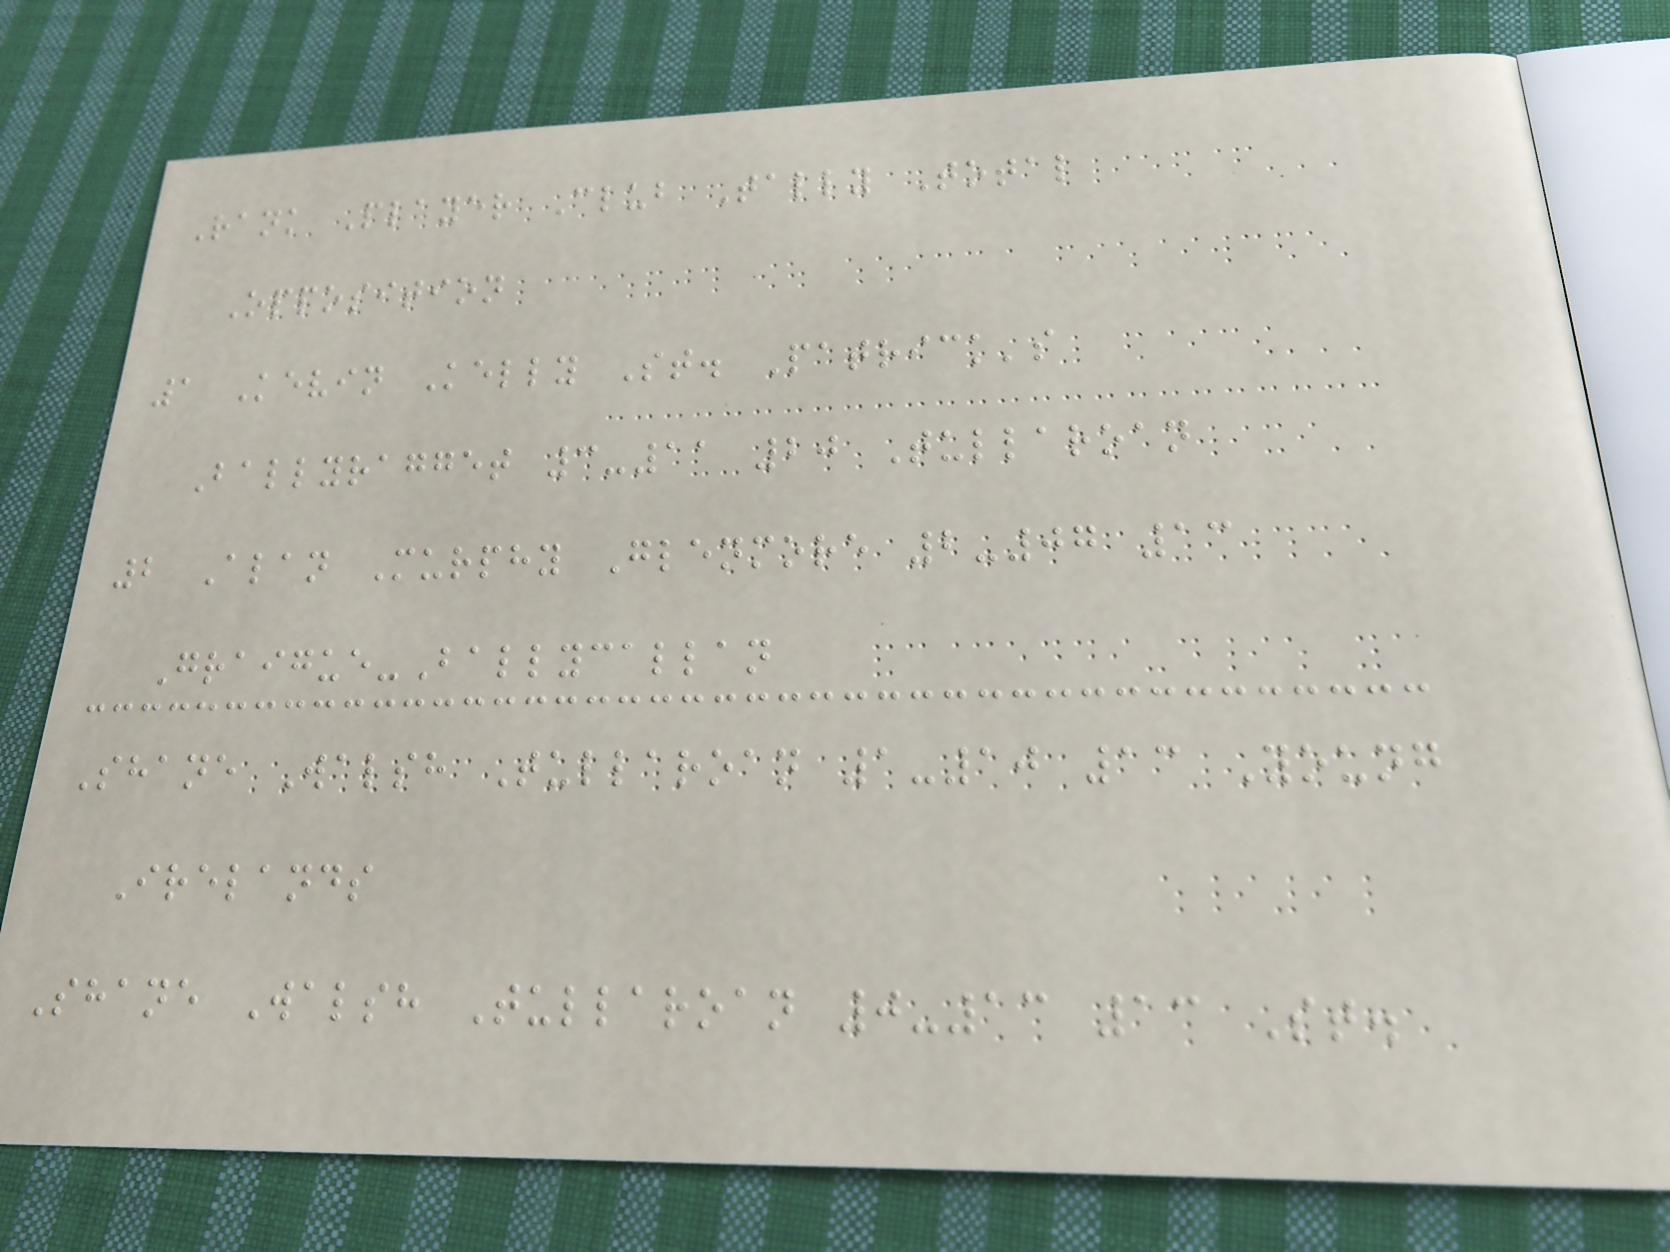Rank Player Club Tally Total
Opposition
1 Kevin Kelly St. Patrick's
Ballyragget 3-11 20 Tullaroan
2 Alan Murphy Glenmore 2-07 13
Graigue-Ballycallan
Shane Walsh Tullaroan 1-10 13 Young
Irelands
Shane Walsh Tullaroan 0-13 13 St.
